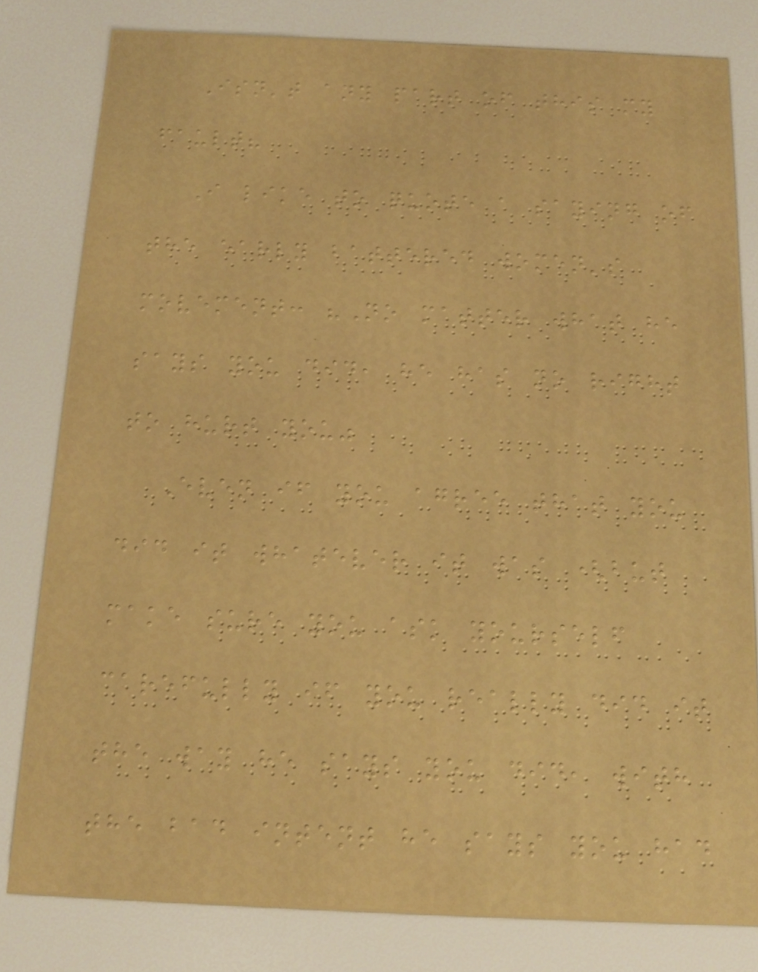Isn't any part of this my
fault?
I like to quote a saying of
the early battered women's
movement: "No matter what he
says you did, he has no right
to hurt you"
Even if you agree that you
did it whatever it was (but
make sure you ask yourself
carefully if you really did it
the way he says you did, with
the bad intent he says you had
